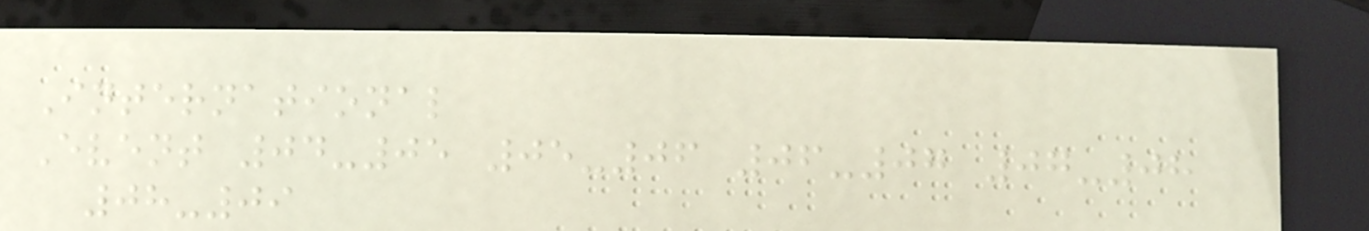International
Event 04-05 05-06 06-07 07-08
08-09
